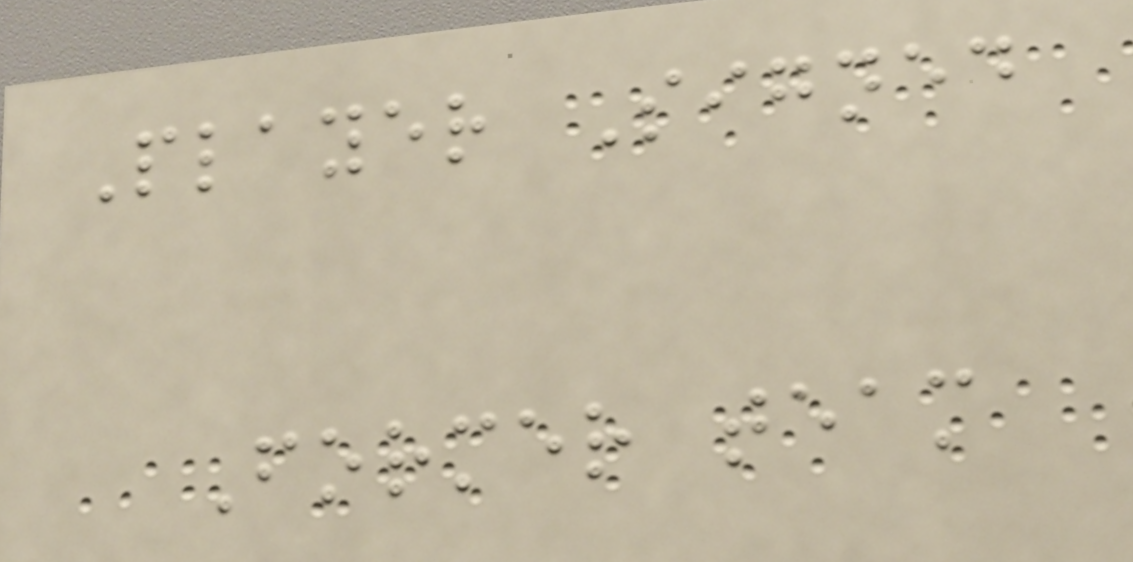Player Signed
Former team
